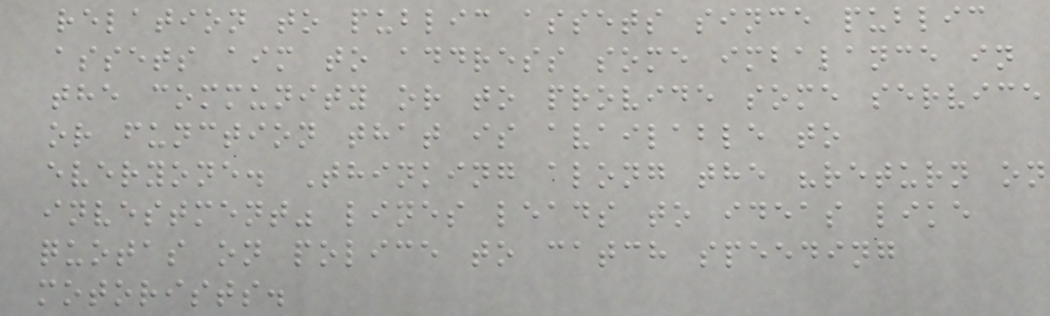relation to public assets since public
assets aim to address some imbalance in
the community or to provide some service
or function that is available to
everyone. Thinking along the "return on
investment" lines leads to ideas like
quotas on police to catch speeding
motorists.
